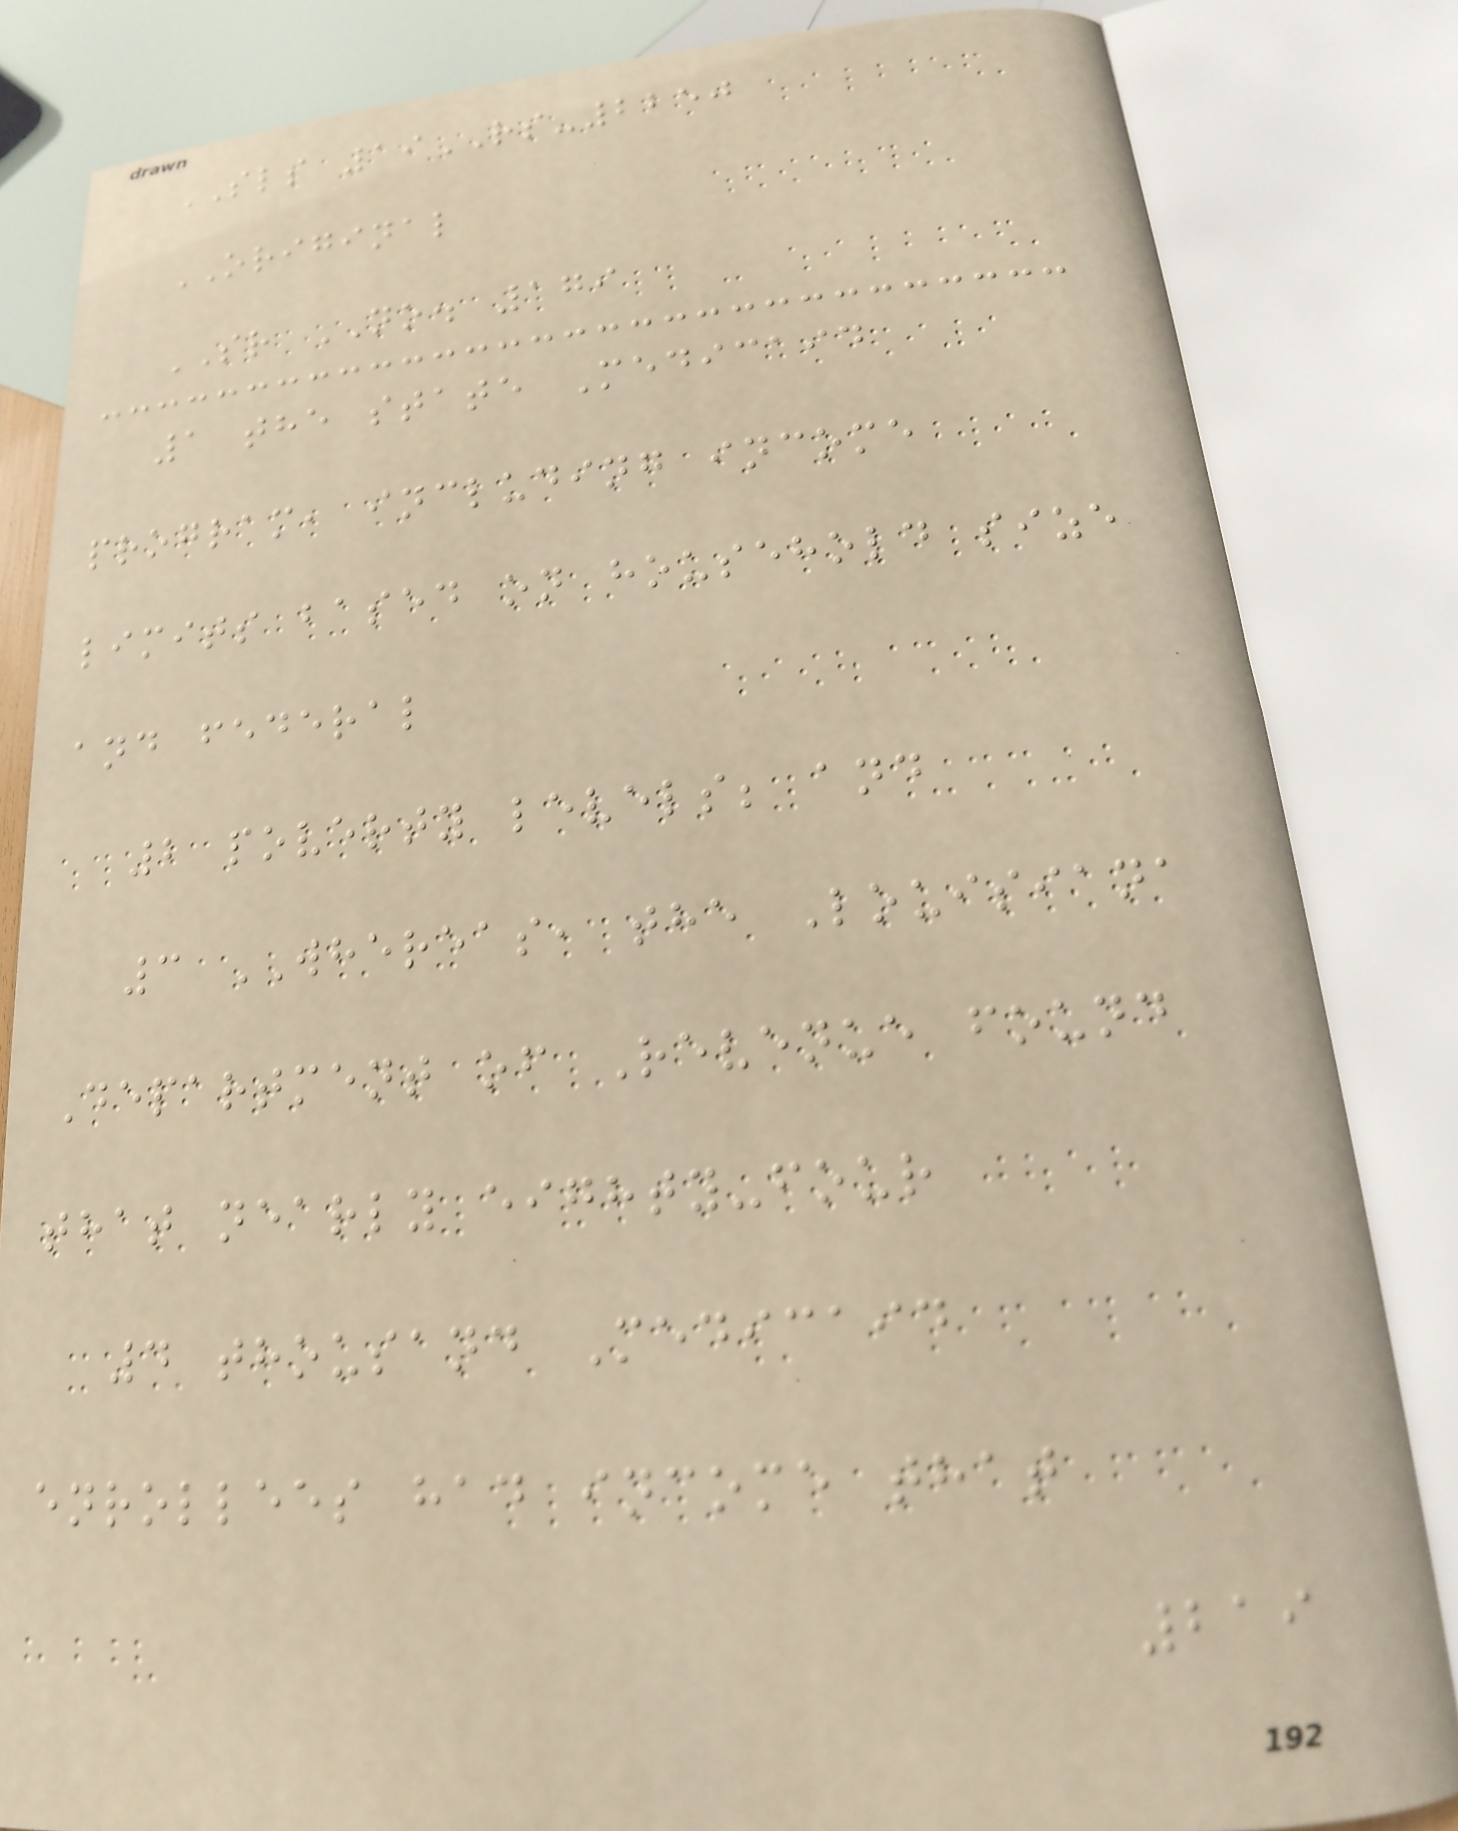SLS 19RS-2250
ORIGINAL
SR NO. 179
1 the state Medicaid
program, including income
limits based on household size
and federal
2 poverty levels; and
3 WHEREAS, the Louisiana
Department of Revenue found
that nearly eighty-four
4 thousand Medicaid
enrollees had income that
219
